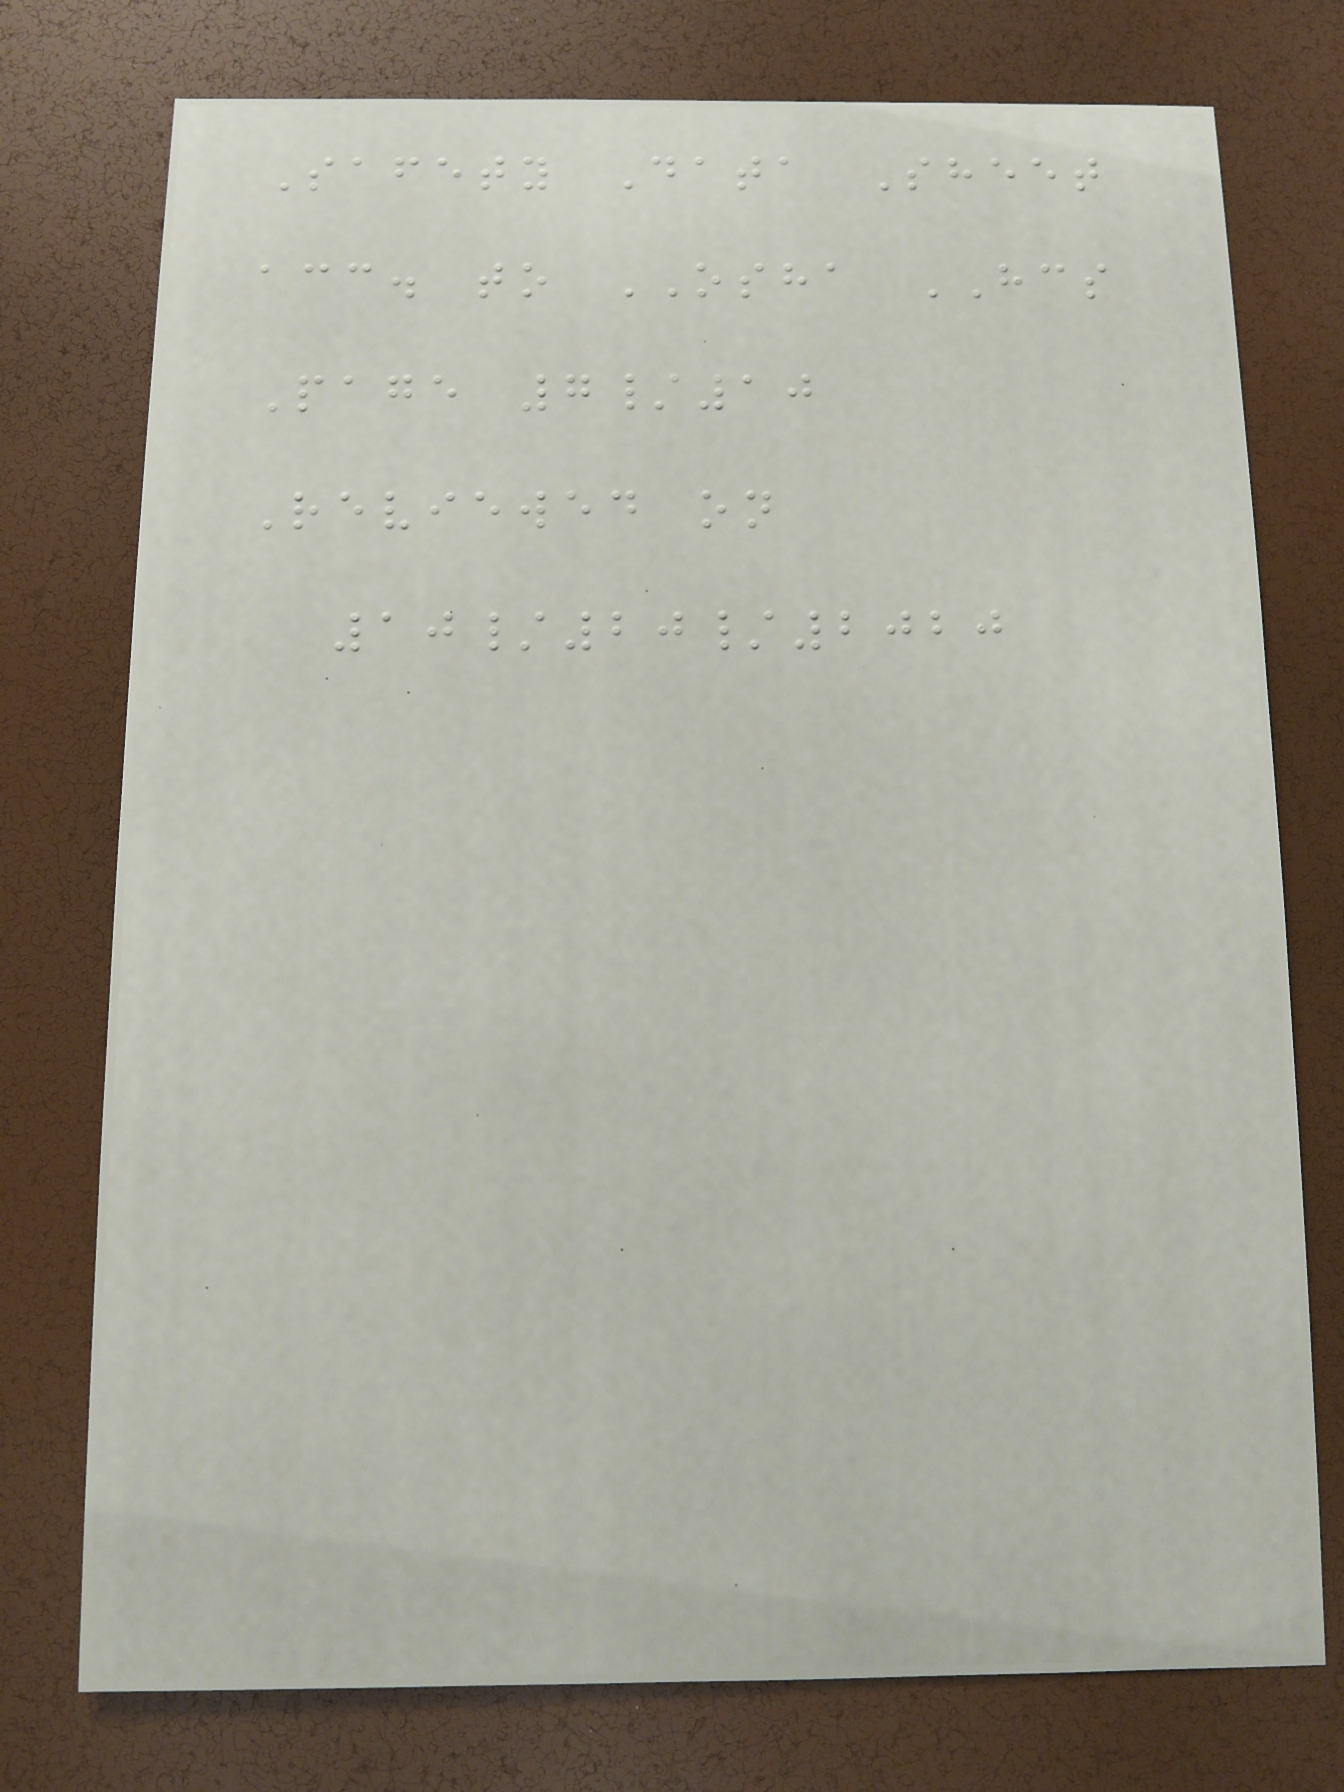Safety Data Sheet
acc. to OSHA HCS
Page 7/10
Reviewed on
10/20/2020
